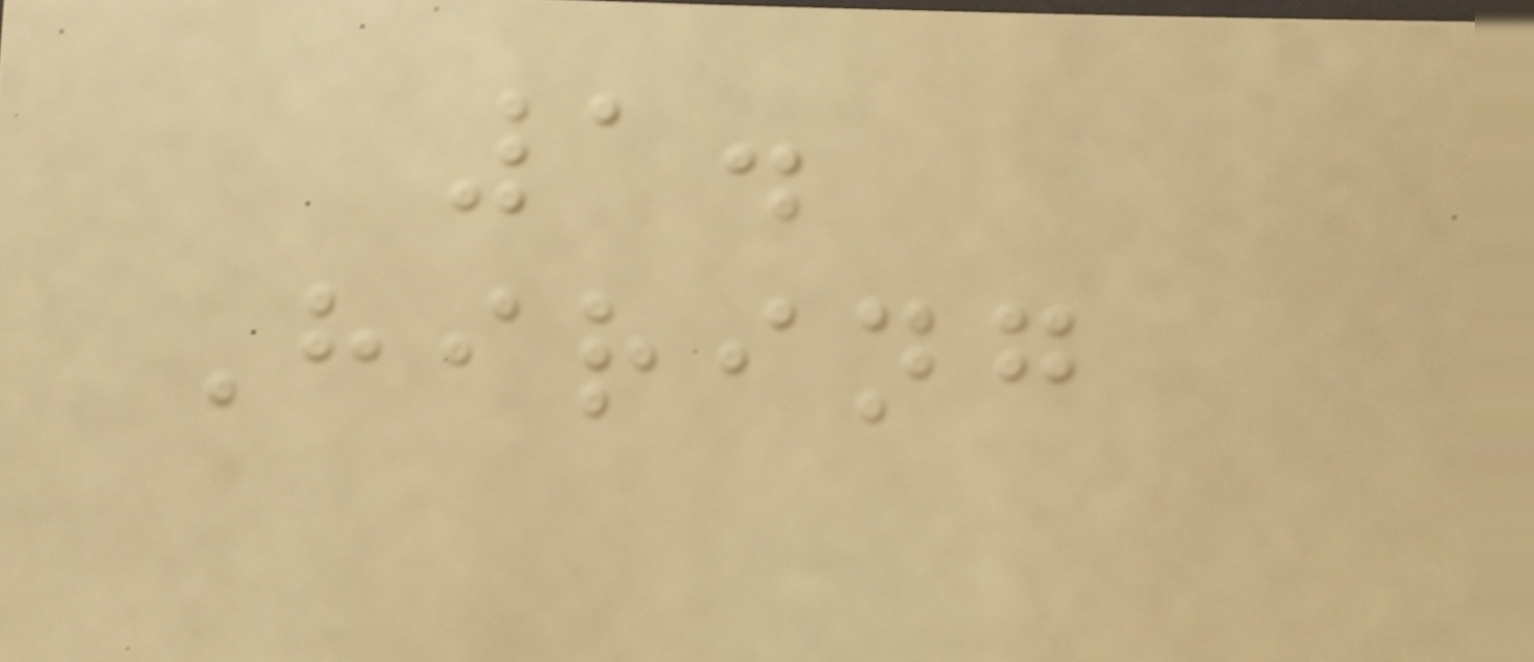1.
Hiring
